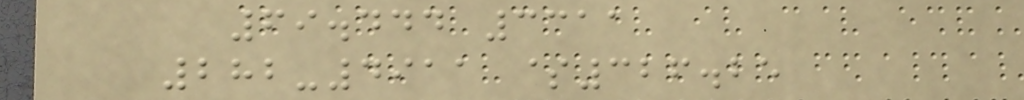69.444 3311
282-4911 $326.25
